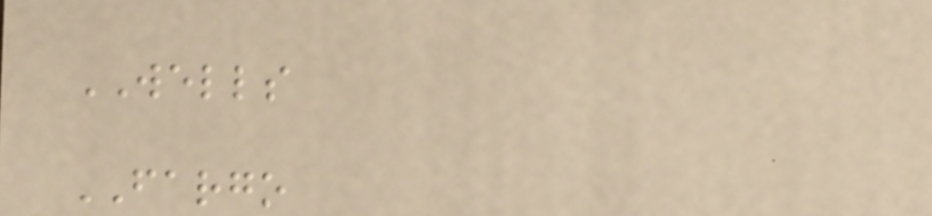WELLS
FARGO
